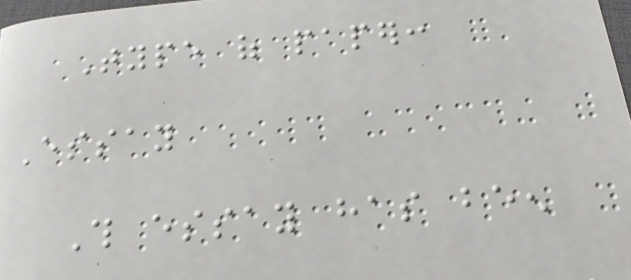Type of paper:
Essay
This essay has been
